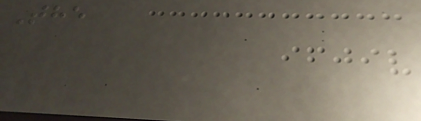The
